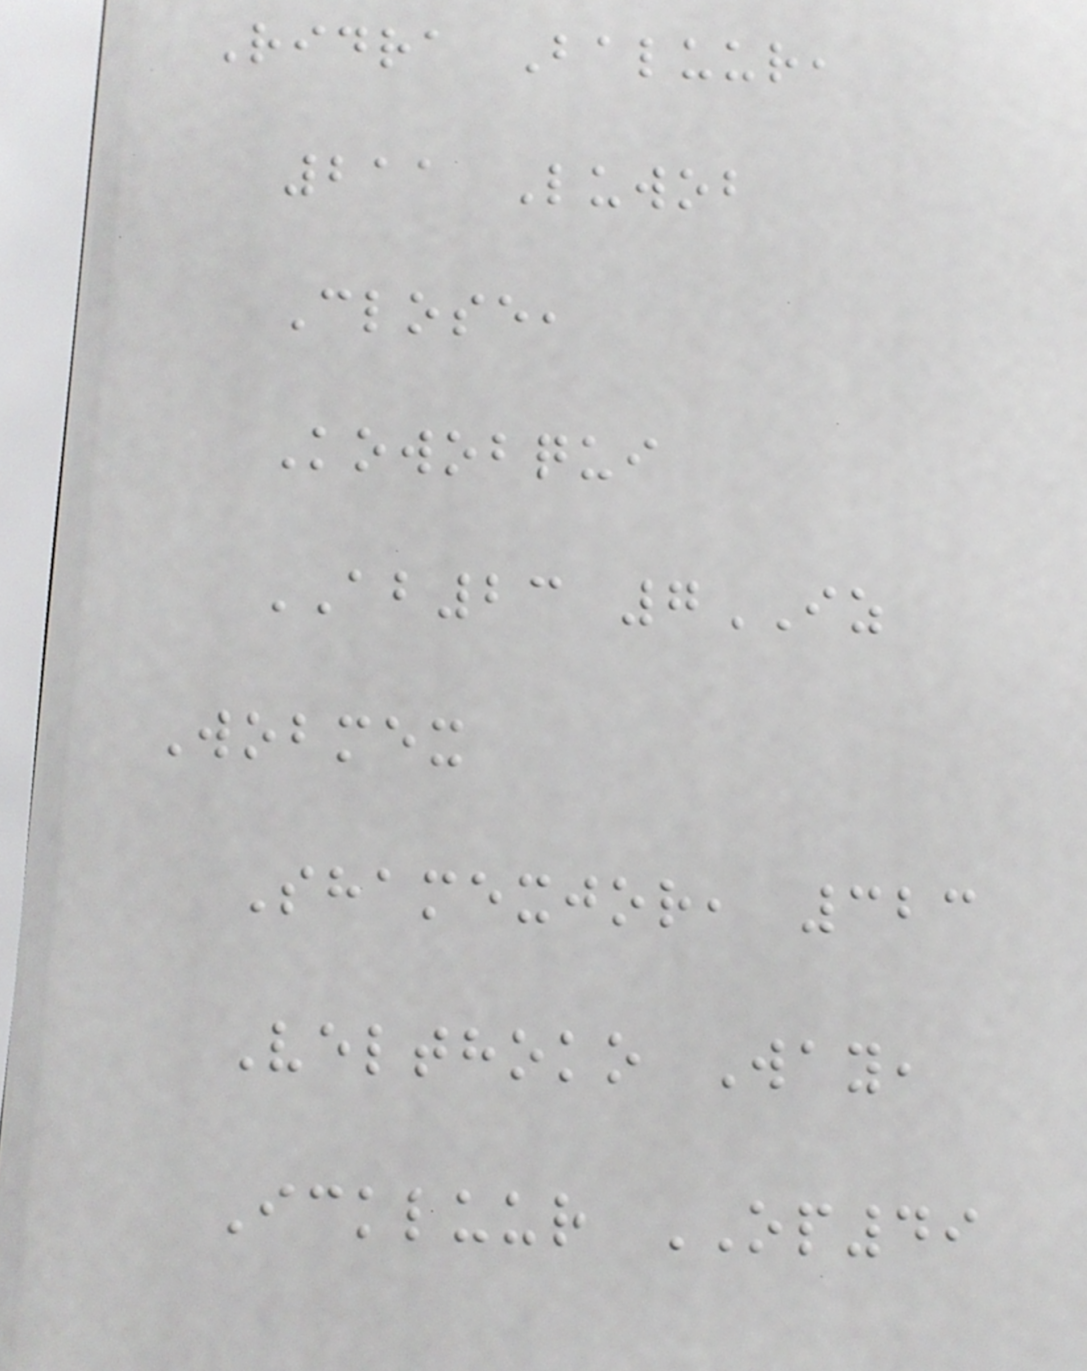Ridra Baluur,
211 Luwob
Close,
Kowobqui
AB23 7IZ
Wobmex
Shamexjor, 323
Velthoko Way,
Ickluur OP49
